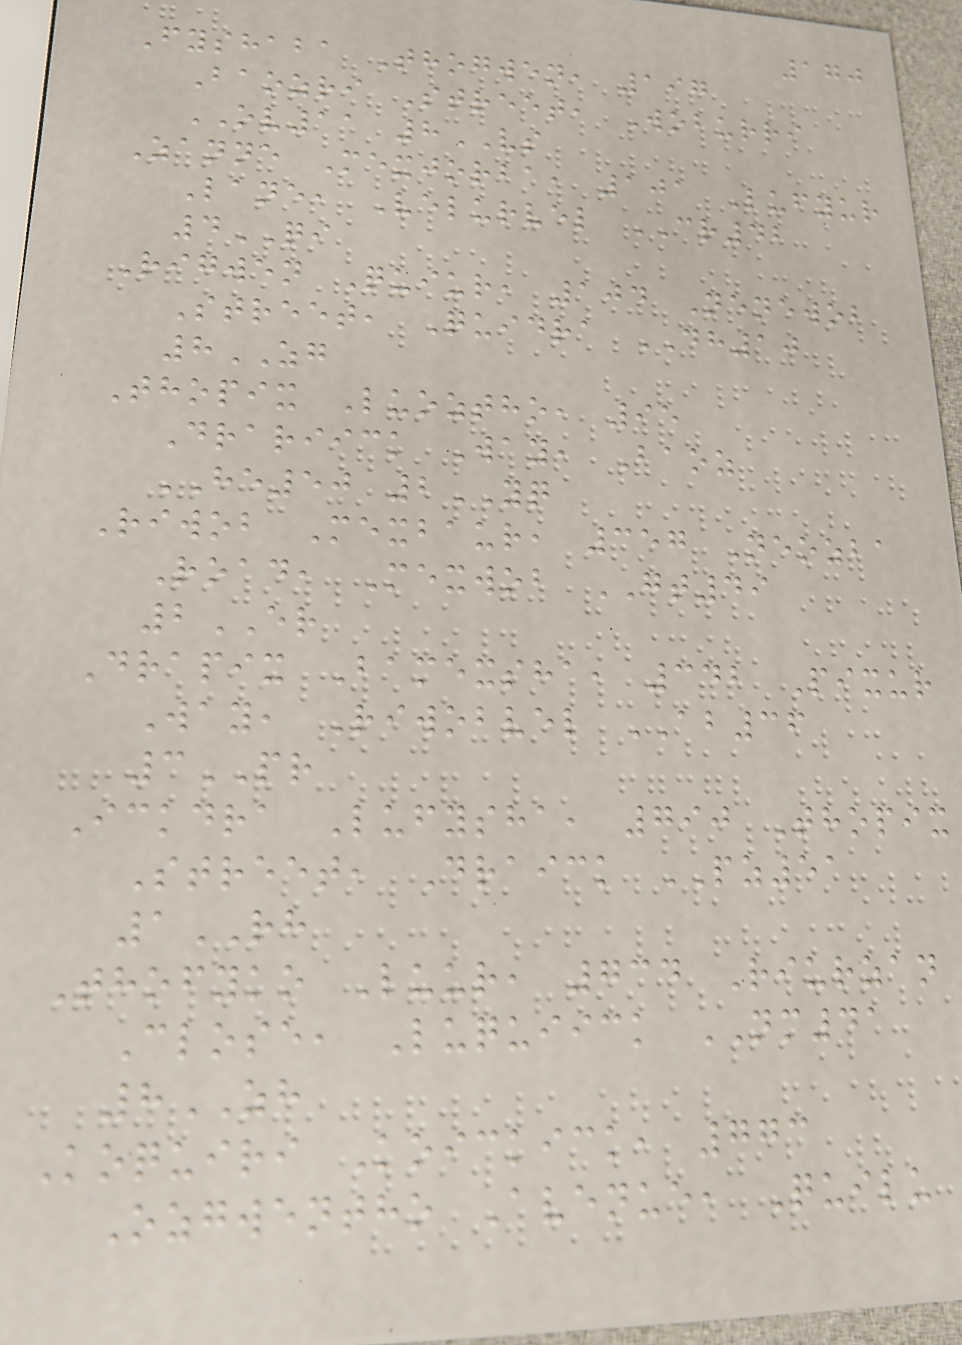170
Fyshaba Thogwen, 197
Baozri Street, Woburri
OV11 8VS
Zanne Mexjorba, 101 Lufyur
Lane, Velurvel CR42
4QI
Rigwen Quiur, 104 Nenewob
Street, Quidra DH10
8ZG
Thopix Luoztho, 95
Drariick Way, Baoz
HE50 2YQ
Riwob Mexbaur, 357 Neozba
Road, Mexwob GT49
2ER
Drapix Bamexsha, 342 Pixur
Way, Riwobvel AB36
3PR
Ickdra Lufysha, 790 Thopix
Street, Draick PZ51
1RH
Thofyko Luur, 734 Riurzan
Close, Luquiick NM41
8ZH
Koquiri Koickick, 773
Ozgwentho Avenue, Quilu
